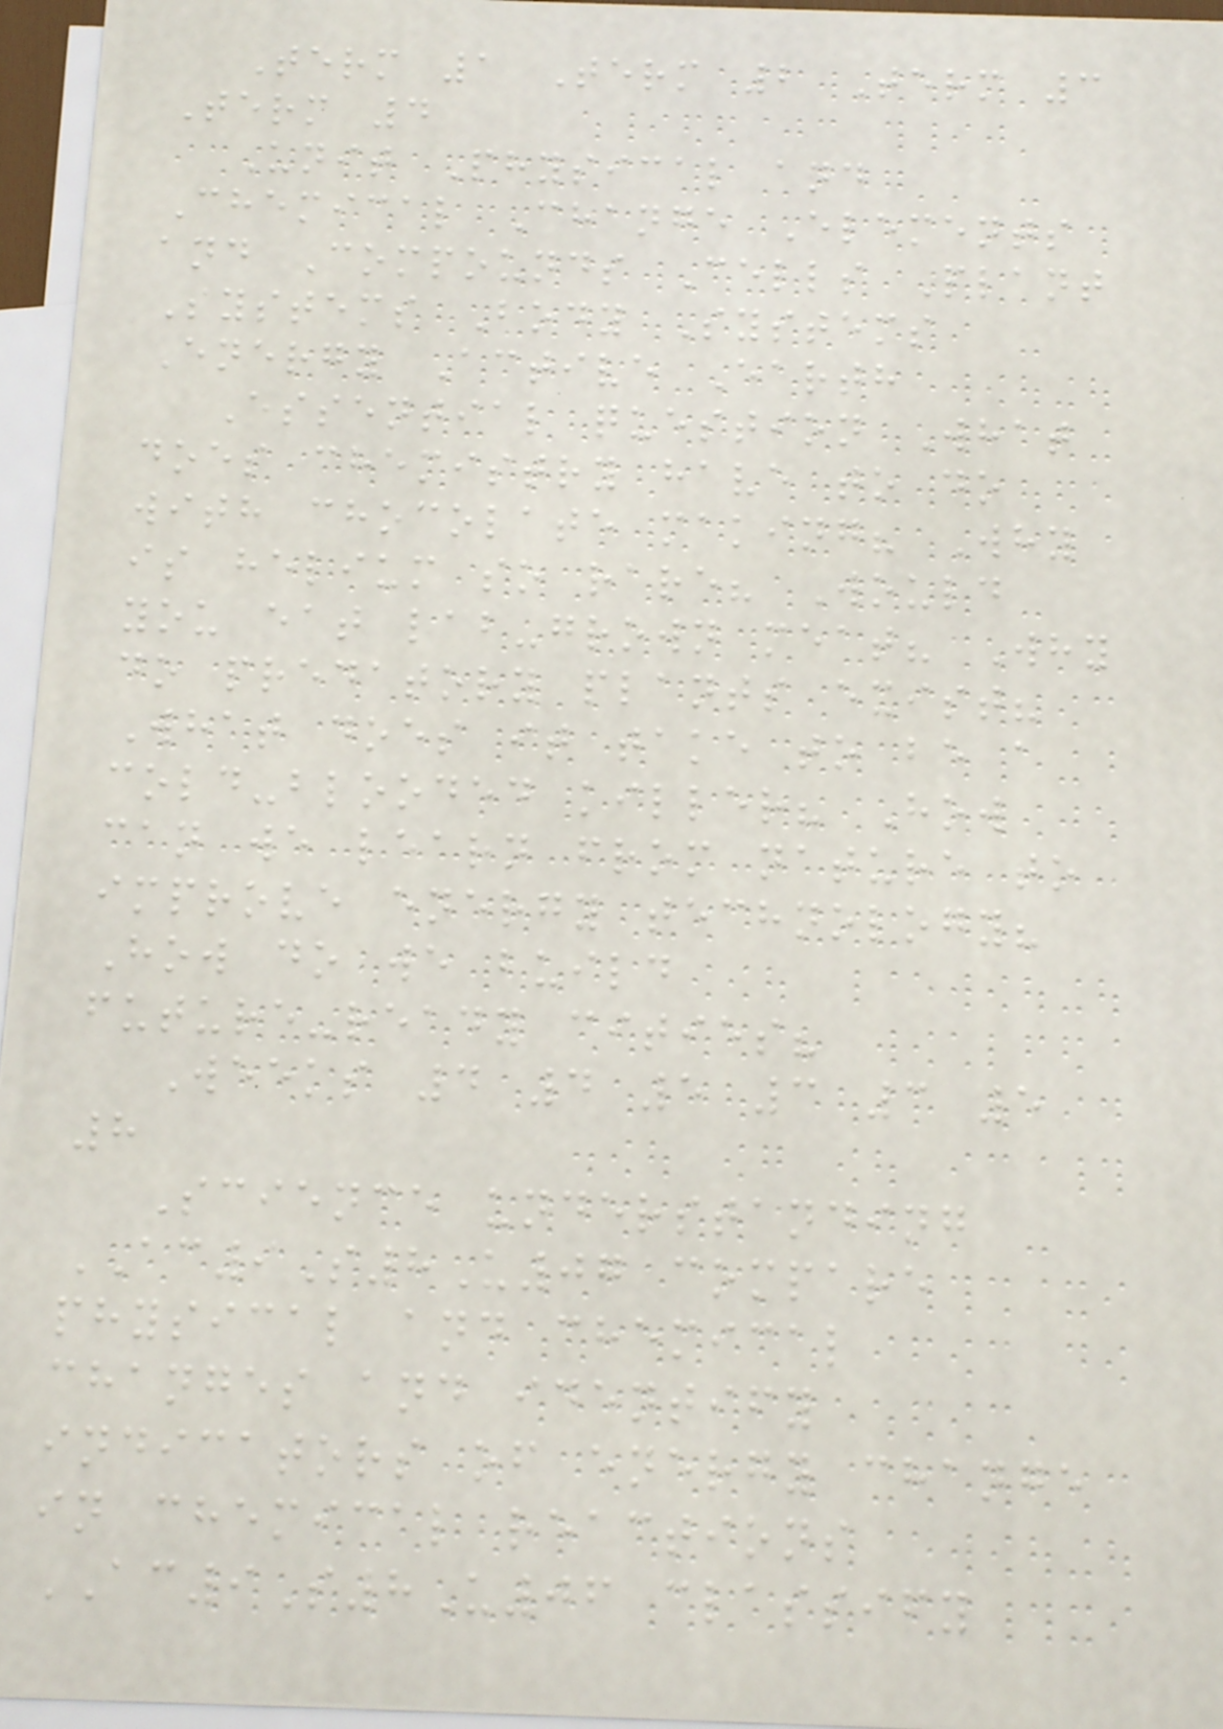Term 1 Term 2 Term 3
Term 4
Unit Physical and
Chemical Change Elements
and Compounds Cells Plant
Systems Body Systems
Energy Active Earth
Essential question What
does chemistry have to do
with chocolate making? Why
is helium so rare? Would
you eat lab-grown meat? Why
do predatory plants exist?
What does it take to be a
cold-blooded killer? How
can we learn from nature to
improve energy technology?
How do we build
future-ready cities?
Weeks 4 4 5 3 3 5
8
Science understanding
AC9S8U07 compare
physical and chemical
changes and identify
indicators of energy change
in chemical reactions
AC9S8U06 classify
